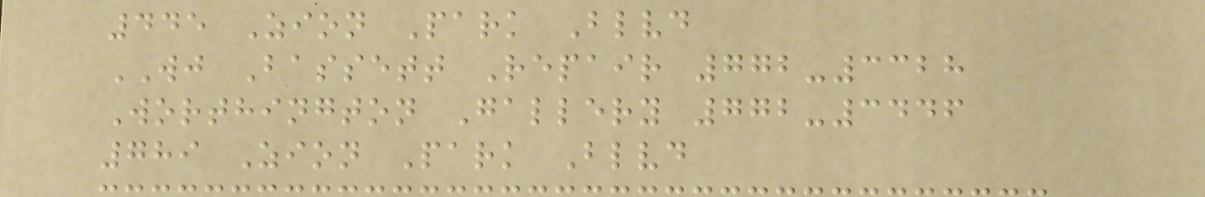445 Zion Park Blvd
WJ Bassett Repair 772-3328
Worthington Gallery 772-3446
789 Zion Park Blvd
